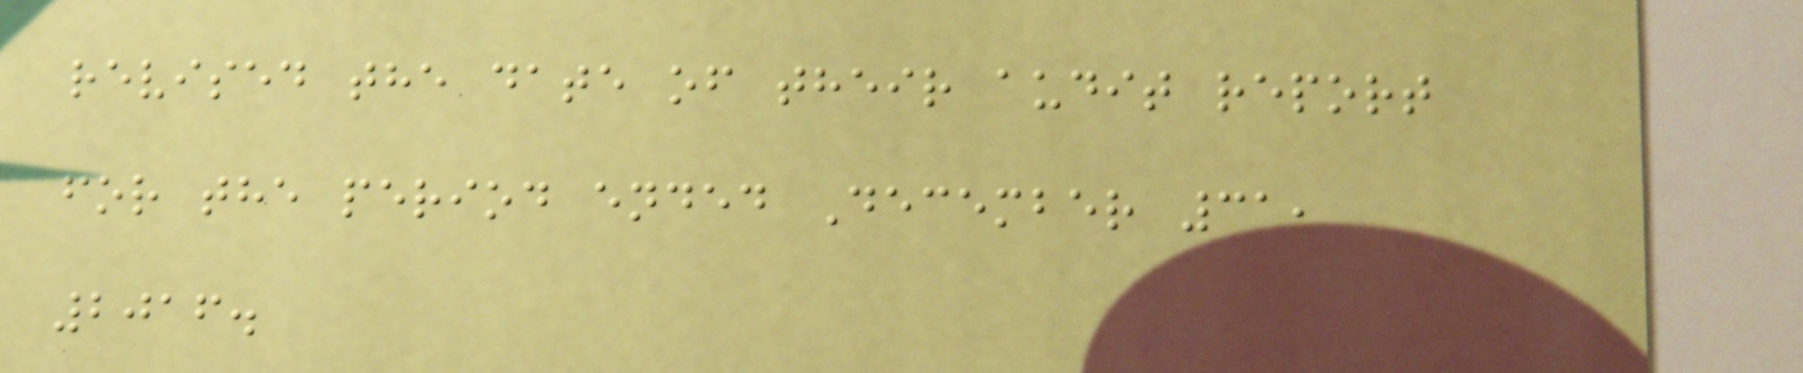revised the date of their audit report
for the period ended December 31,
2016.
